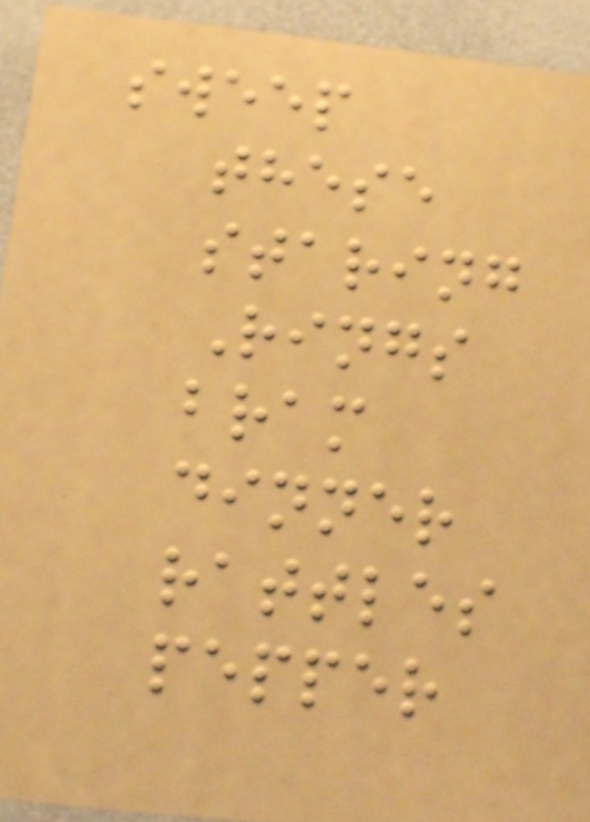sweep
these
staring
Rings
bram
dinner
rattles
pepper
